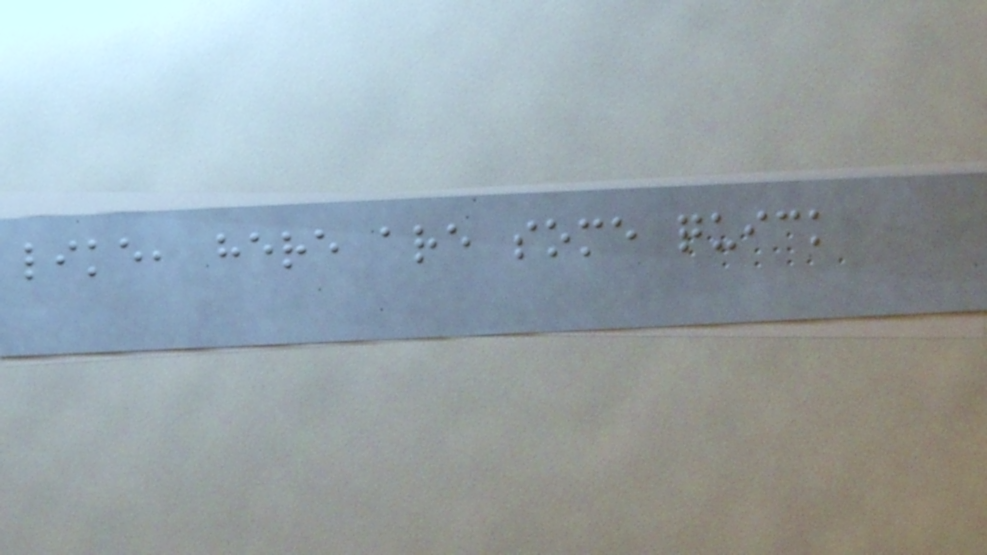like, here are some quick
